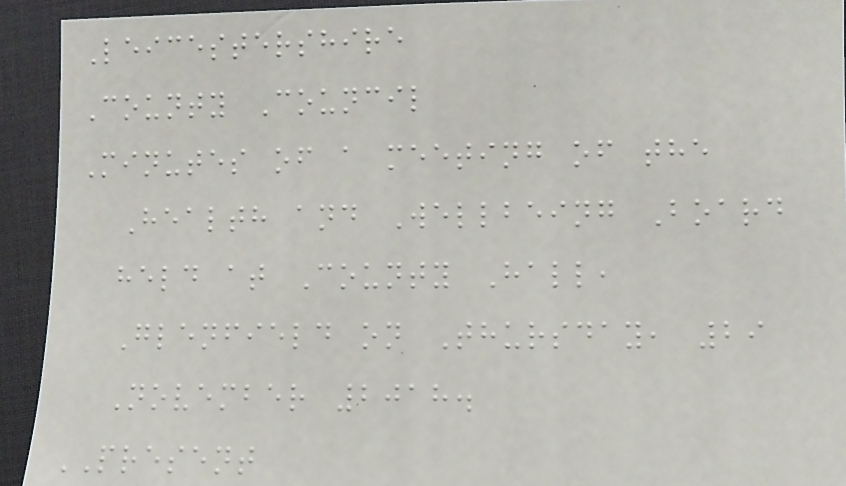Leicestershire
County Council
Minutes of a meeting of the
Health and Wellbeing Board
held at County Hall,
Glenfield on Thursday, 29
November 2018.
PRESENT
